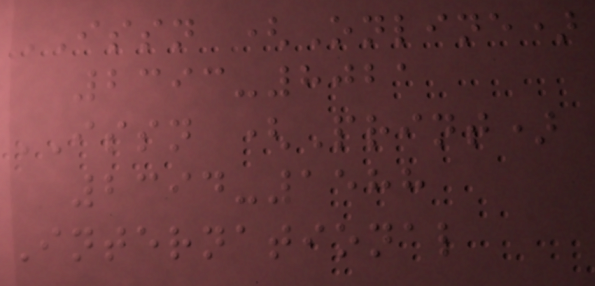ISSN (Online)
2393-8021
ISSN (Print)
2394-1588
International
